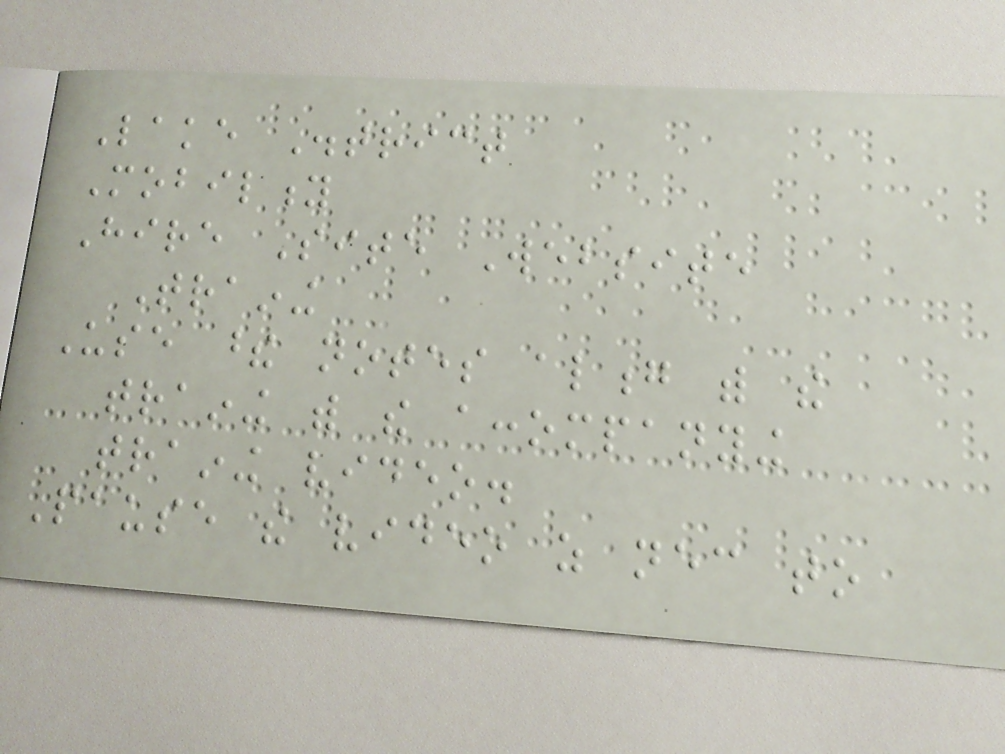Lake District
Mobility
Hire Site Website
Training
Use these notes along with the
training with the accompanying
training video.
Pause the video as necessary to
